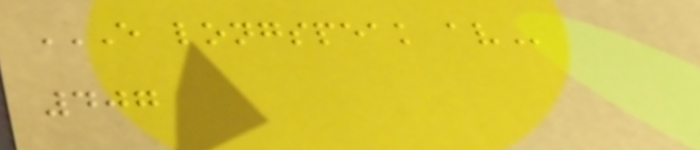E LONGSPEAK AV
407
